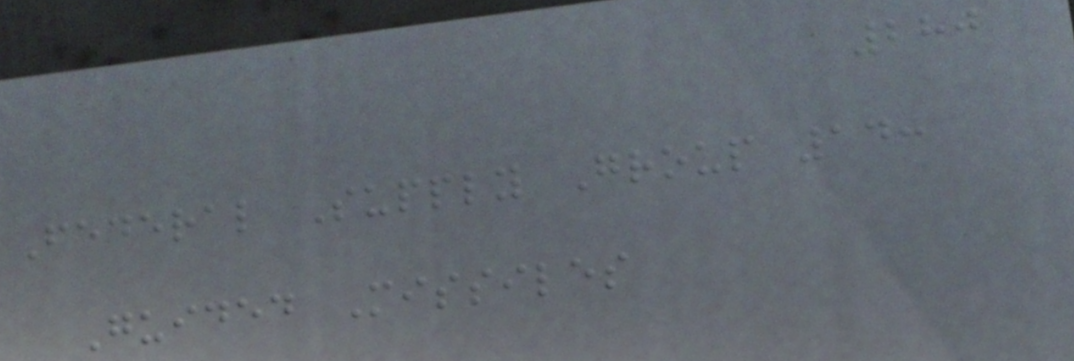280
Federal Supply Group 14:
Guided Missiles
